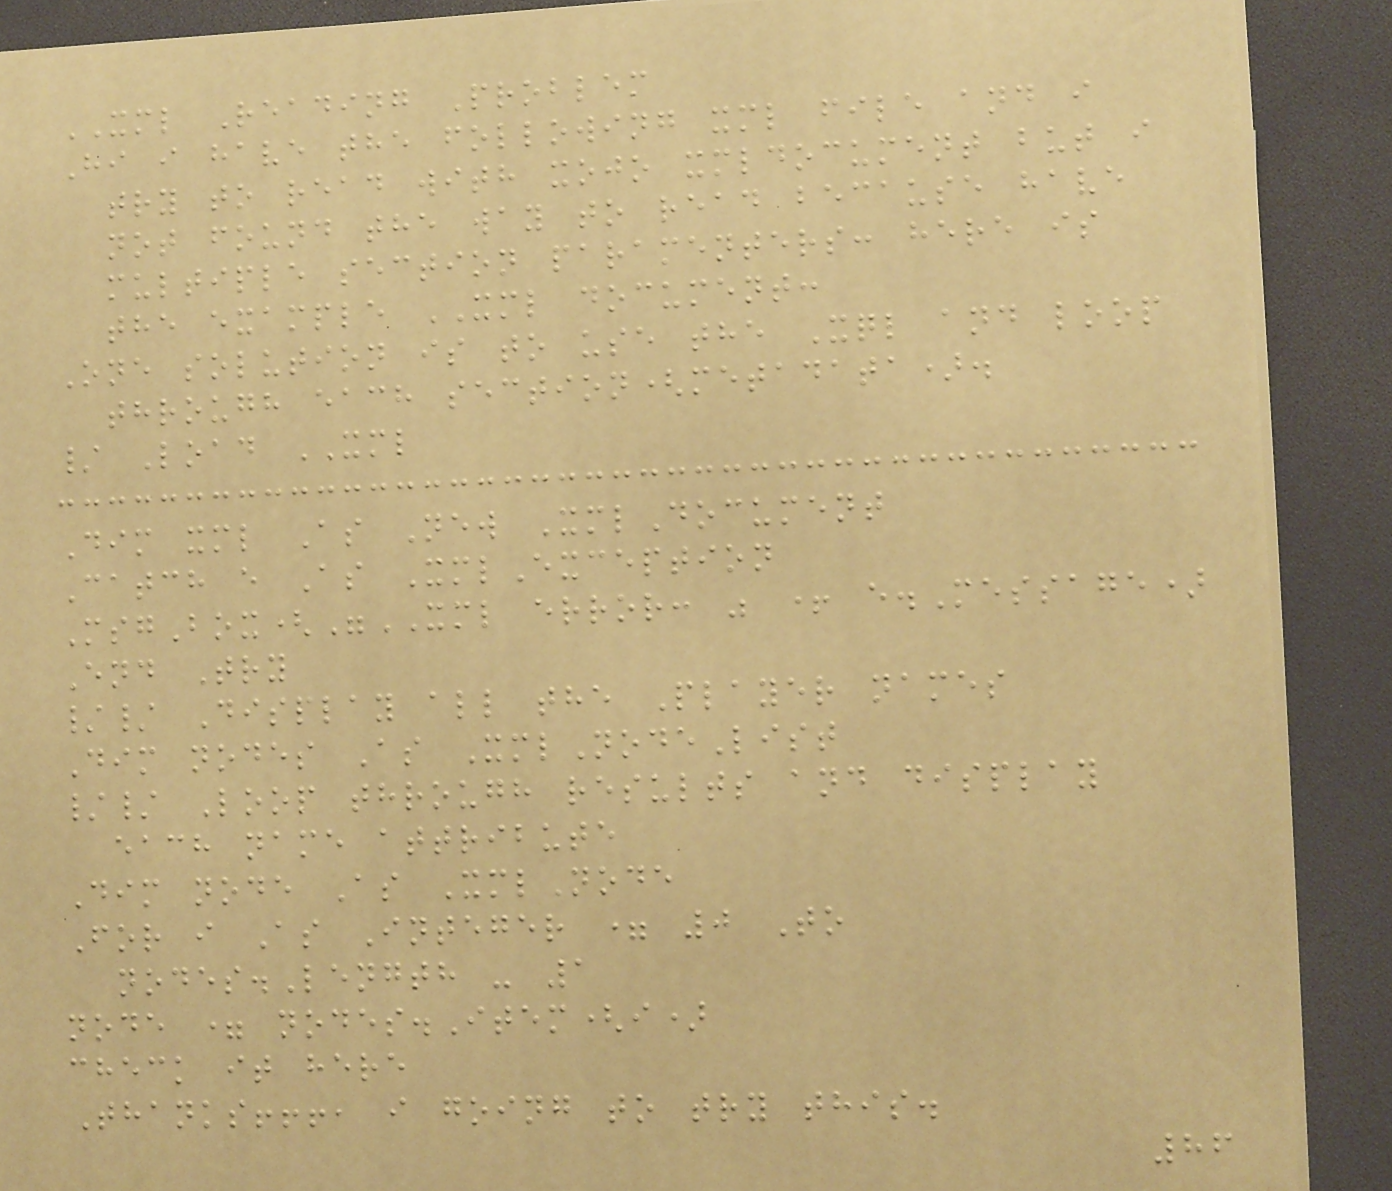XML Reading Problem
Hi i have the following xml file and i
try to read with xojo xmldocument but i
not found the way to read because have
multiple section paramenters: here is
the example XML document:
One solution is to use the Xql and loop
through each section(metadata).
/ Load XML
Dim xml As New XmlDocument
Catch e As XmlException
MsgBox("XML error: " + e.Message)
End Try
// Display all the Player names
Dim nodes As XmlNodeList
// Loop through results and display
each name attribute
Dim node As XmlNode
For i As Integer = 0 To
nodes.Length - 1
node = nodes.Item(i)
check it here
Thanks!!!, i going to try this.
86
